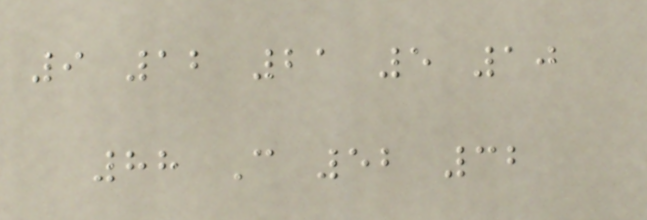9 12 21 5 10
88 C 52 32
